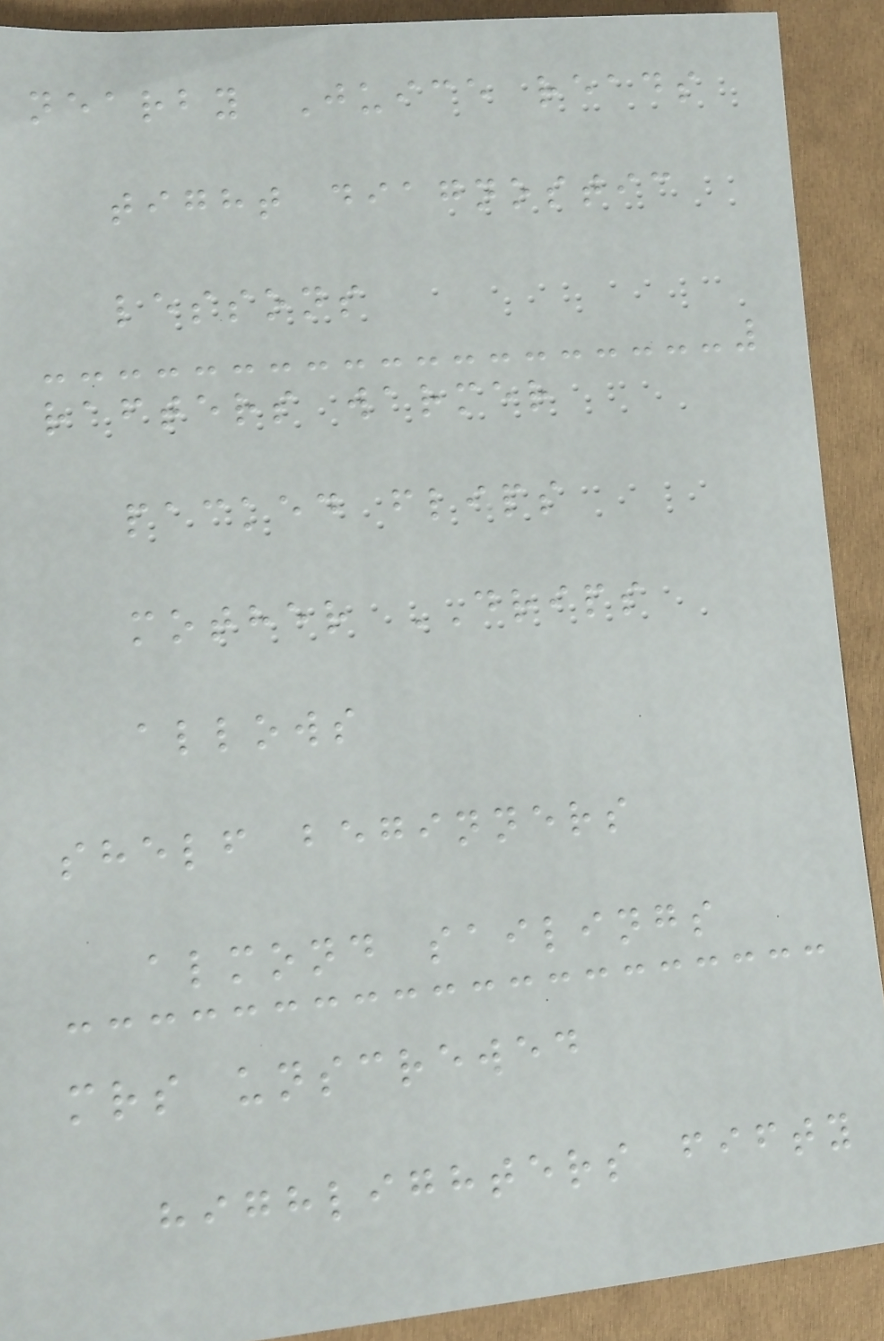nearby Juice reads
tight diagnostic
lessons
rafters warmer
packed flips
mother DRIPS
allows
shelf beginners
almond sailings
mrs unscrewed
highlighters fifty
